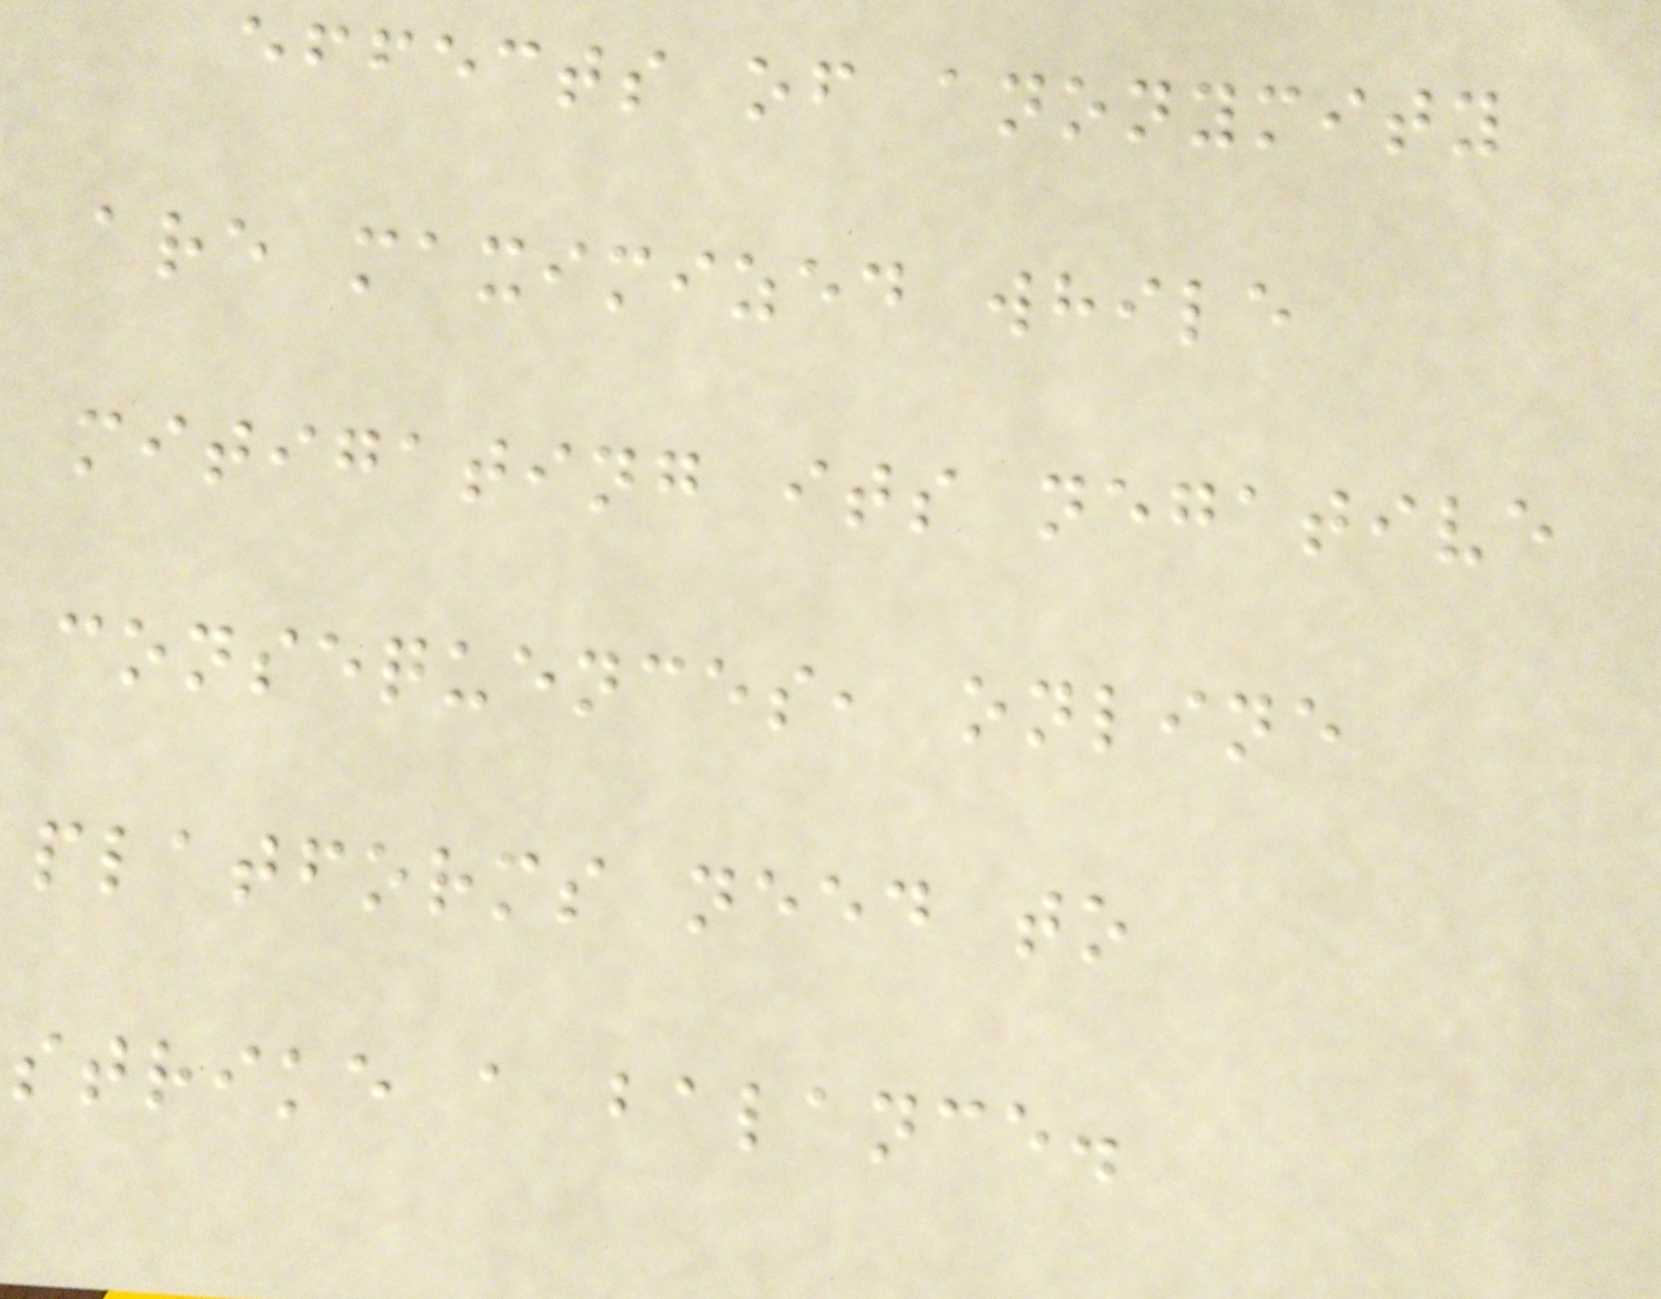effects of anonymity
are maximized while
mitigating its negative
consequences, online
platforms need to
strike a balance.
